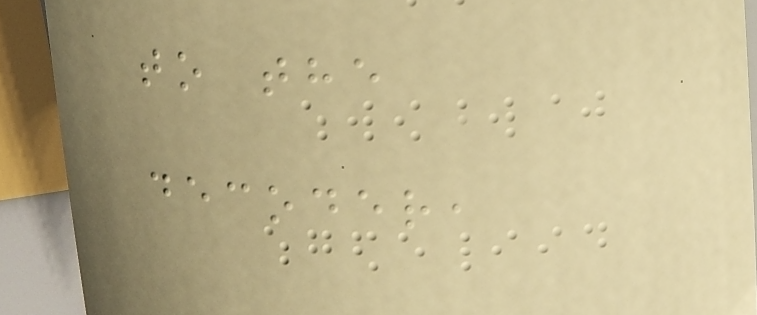to the
decoder,
